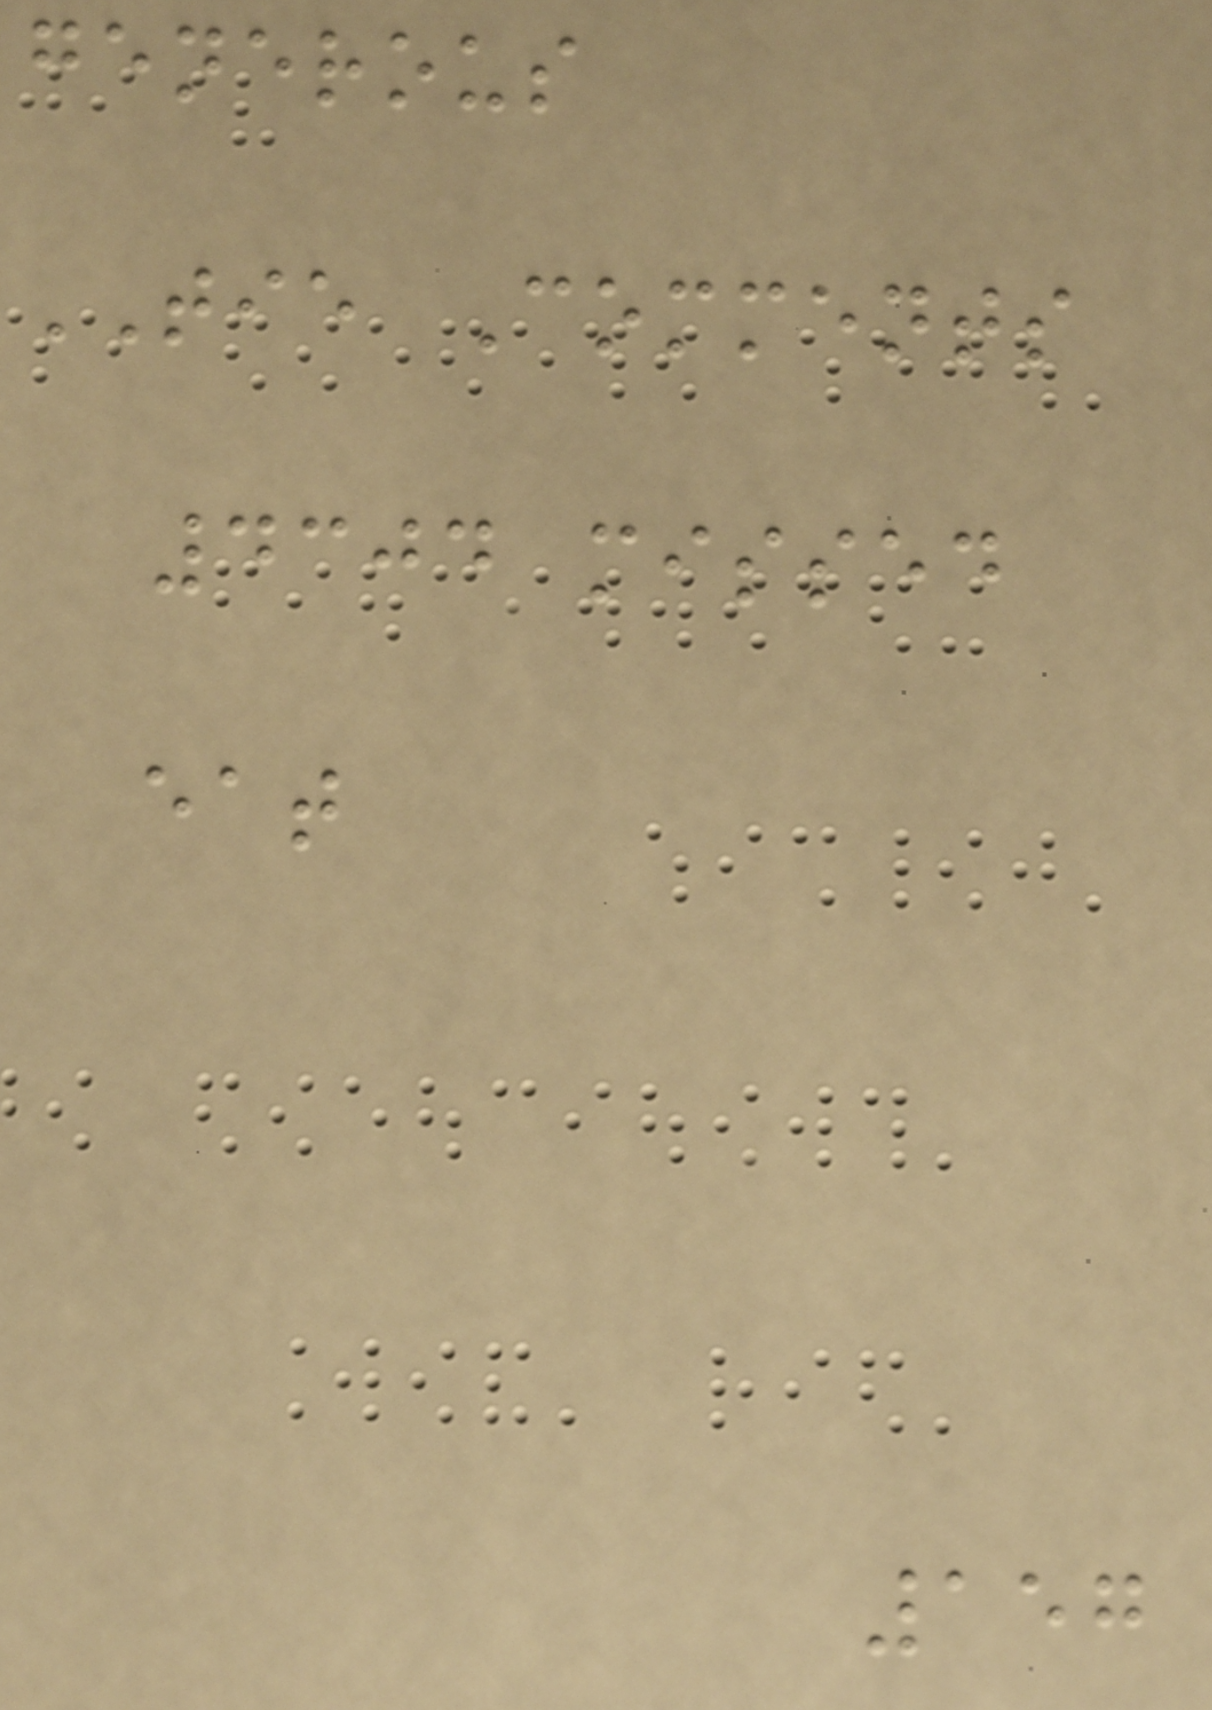generous
TIE Comments
4304 missed
eat
157
